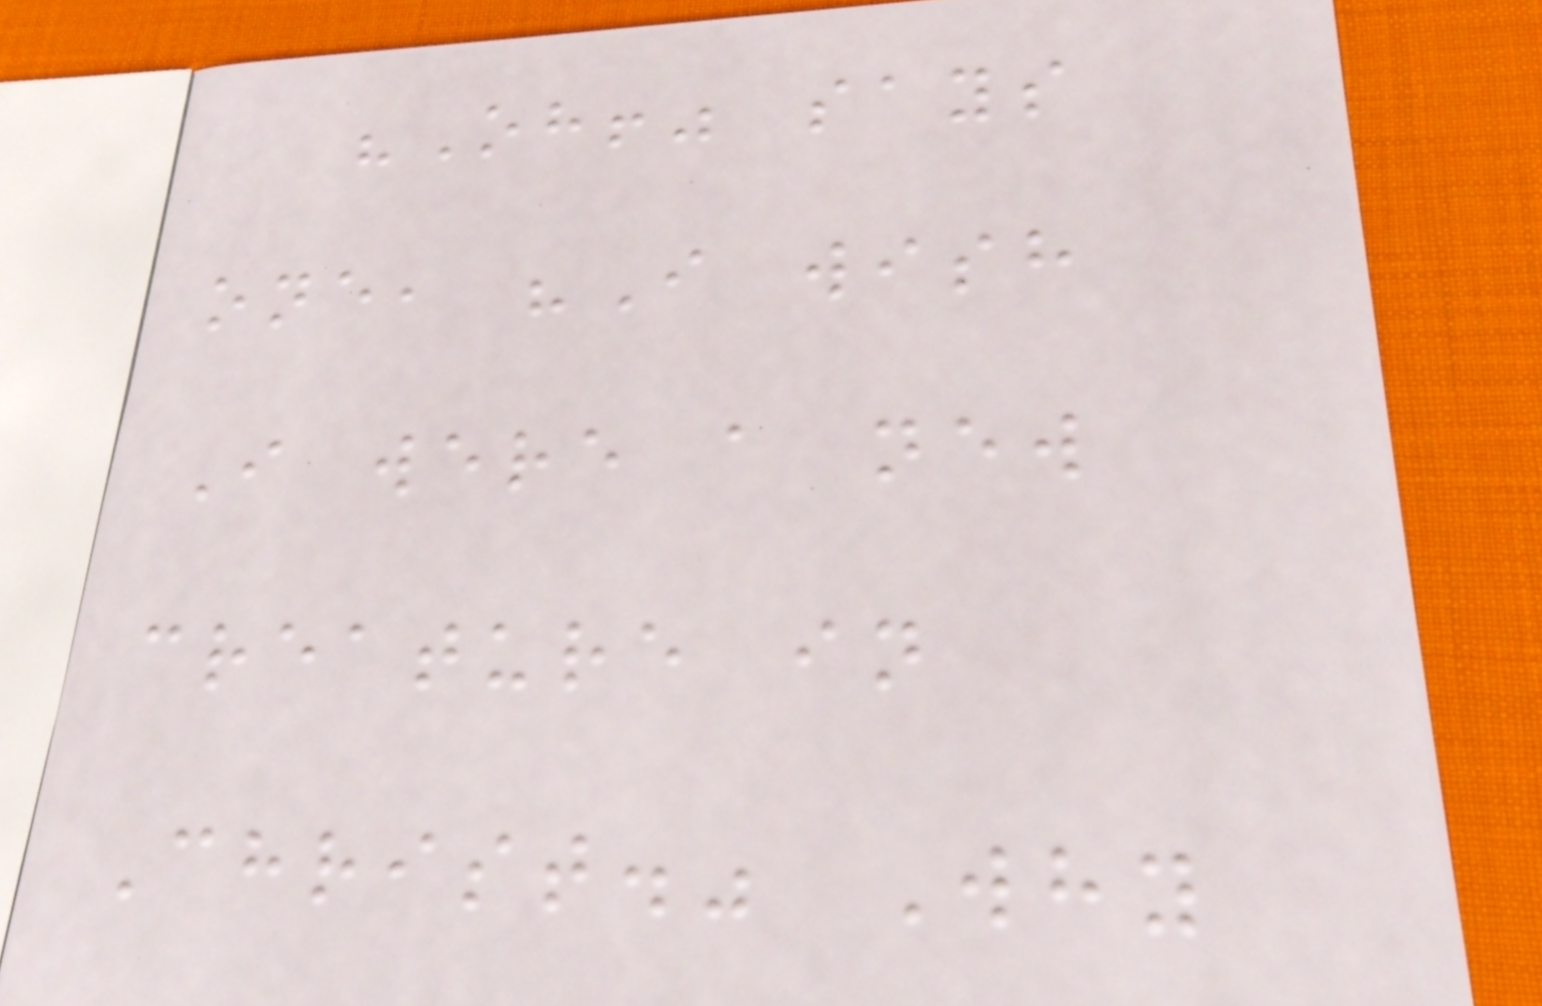"Oh!" says
one, "I wish
I were a new
creature in
Christ." Why
